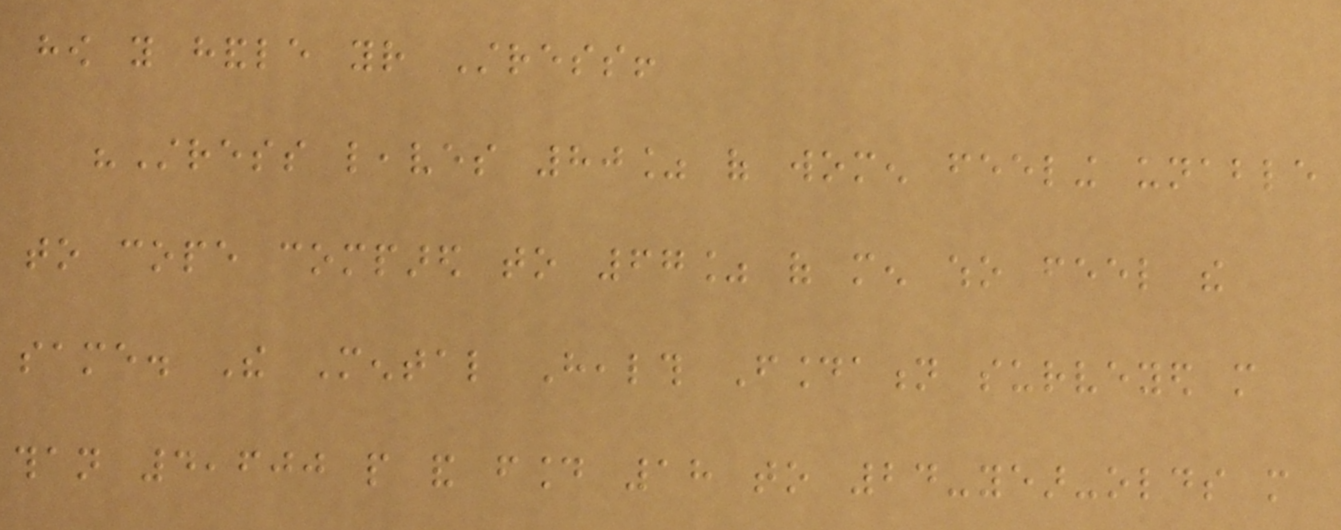how you handle your Stress!
"Stress leaves 80% of women feeling unable
to cope compared to 67% of men who feel the
same. The Mental Health Foundation surveyed more
than 4,600 people and found 18 to 24-year-olds more
